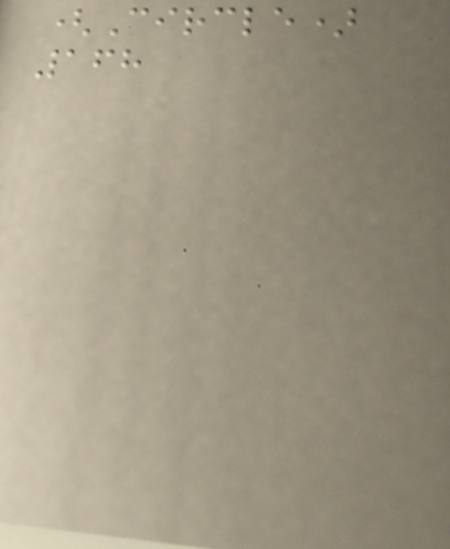(Circle)
168
